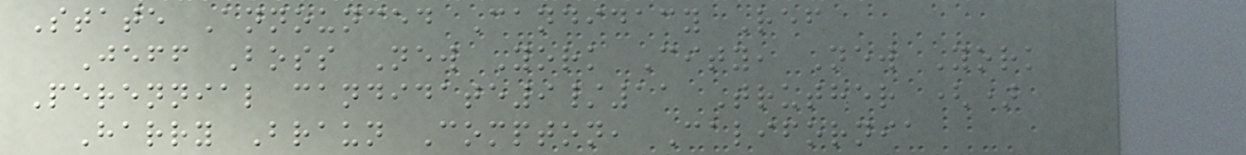State Announced Candidacy Ref
Jeff Boss New York City, New York
Perennial candidate9/11 Truther ()
Harry Braun Compton, California
